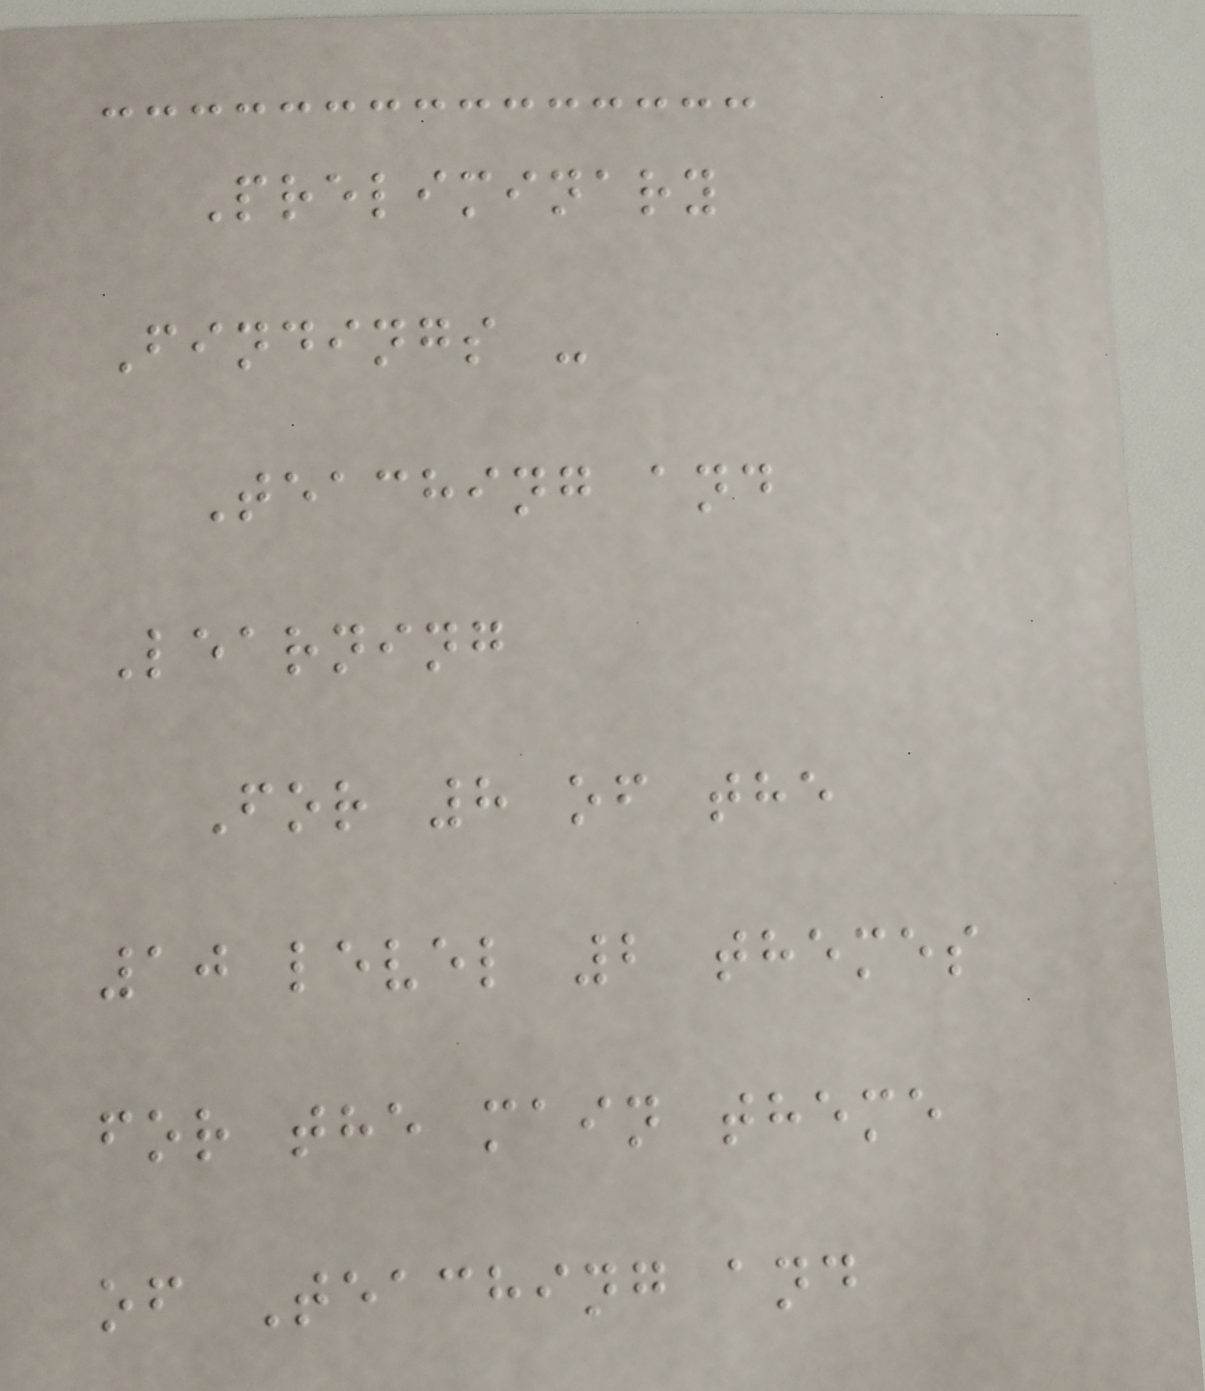Preliminary
Findings -
Teaching and
Learning
For 8 of the
10 level 2 themes
for the main theme
of Teaching and
